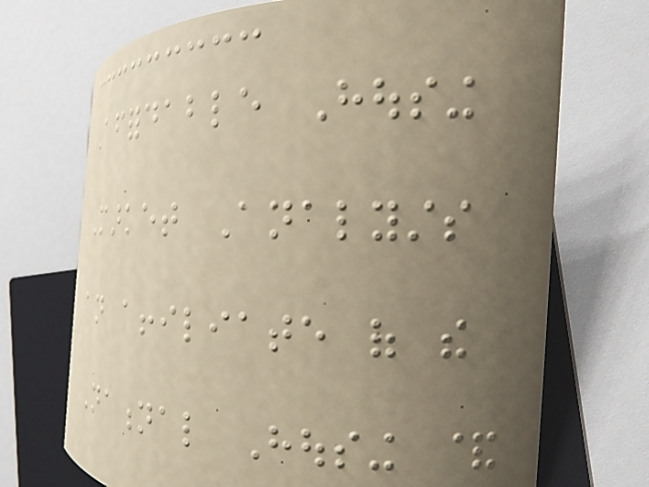Affordable Housing
Market Analysts
an affiliate of the
National Housing &
